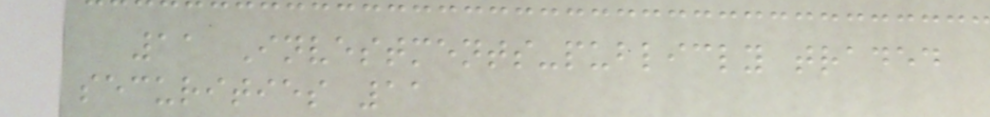11 Investments-publicly traded
securities 11
